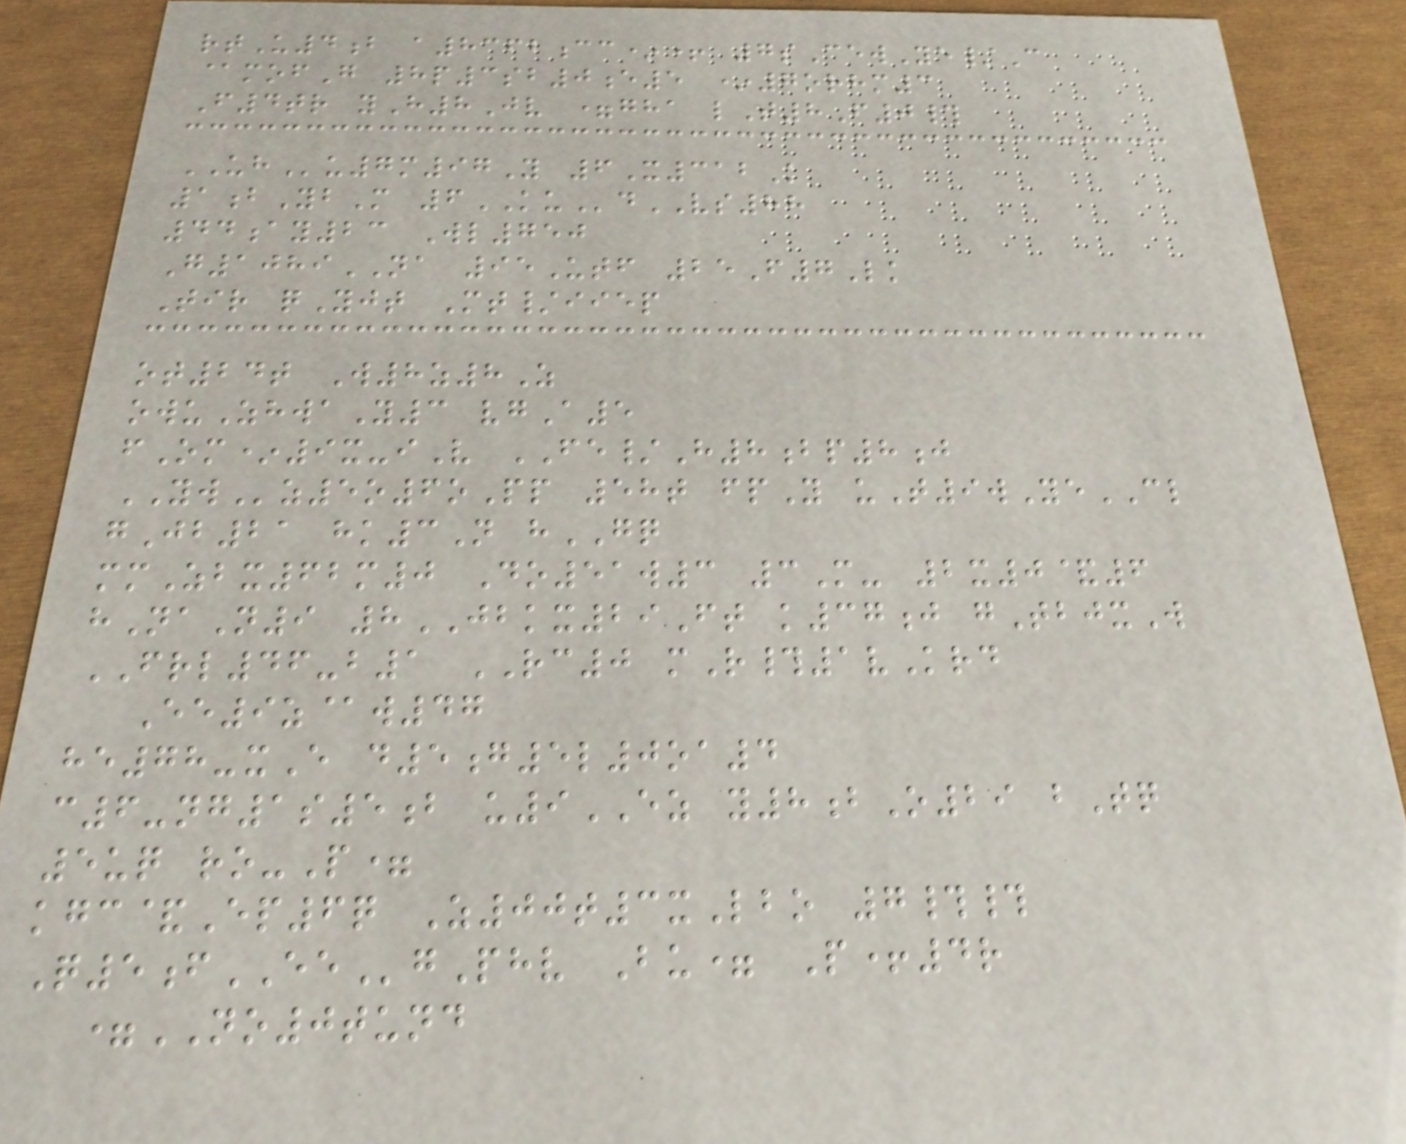rtU4b a8362cc*+ 7sCewYe/C
@mofG 8p3sb0e5 *7orhm3
F4tr yH8Jv =gha lT8F0#
UHu7m97Y 6X312K
1bYbM 6KUdVS88
44ay23 Wl750
G1089NA 95Utf 25F7Lk
Tir qYjt Mt/iiep
ot24t W8z8Z
owuZhwaY3 vgA5
fOm*9x-iV FE/H8bp8j
YWz5o6oPp 58t fpY uT9wYeCL
gJb21 hk3N hGQ
mmZbx62m0 Do51w3 3M- 2x0&6
hNaN9 8JBKX29Ft k37j gTbjxW
FRL46-b1 RC0 mR#1vKrd
Ee9z@w47
he78-xE d5g5l0oa4
c6-ng1s5b u9EZ y8bO29 bTq
5uq ro-P=
kgc&Ep6q Z00t3xLbo 7##
Q5fEEgPhv Bu= P+4r
=NO0tund
